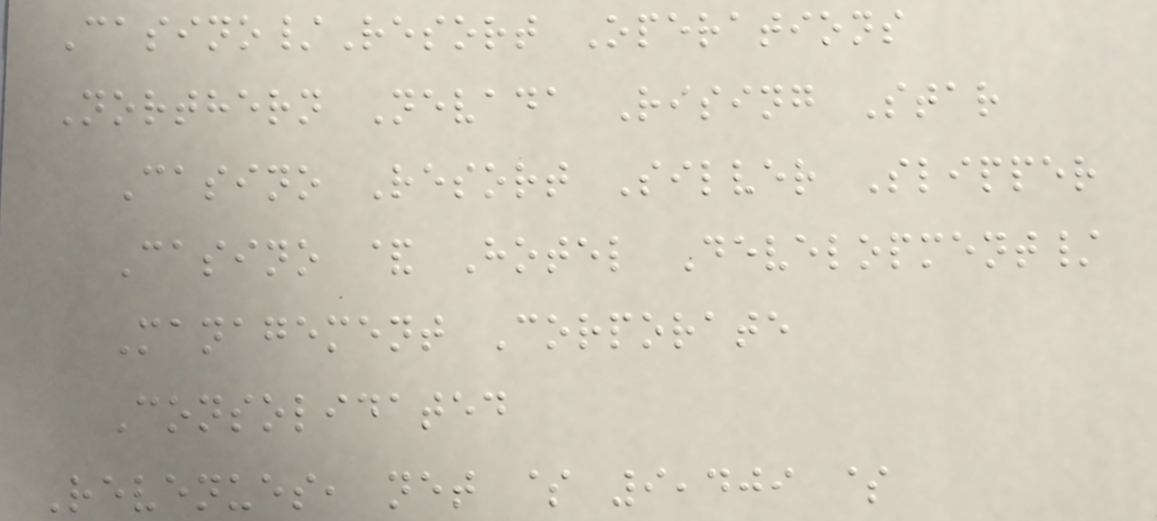Casino/Resort Operations
Northern Nevada Rising Star
Casino Resort Silver Slipper
Casino & Hotel Development/
Management Corporate
Consolidated
Revenues, net $ 9,409 $
